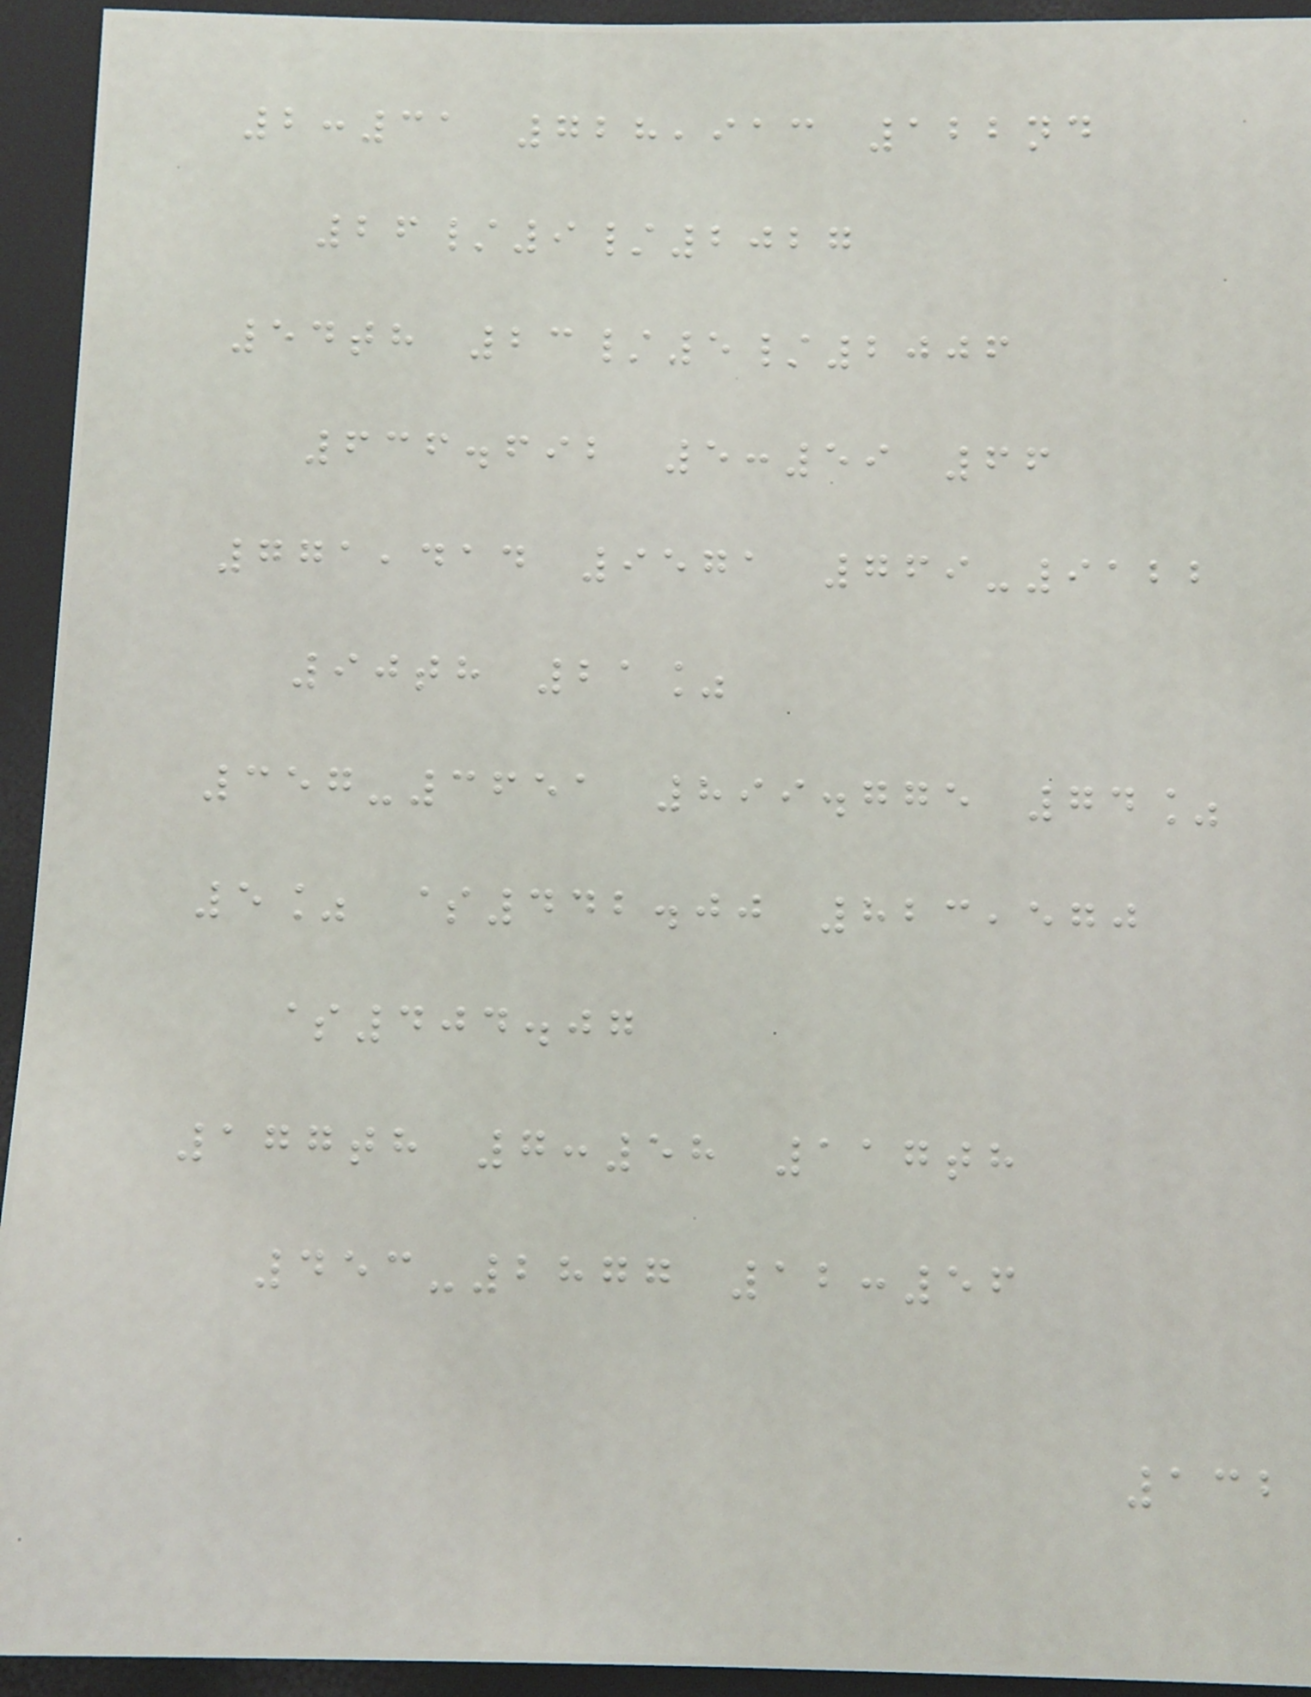2:31 728,913 122nd
26/9/2027
54th 23/5/2006
636.692 5:59 66
771,414 9571 769-9122
90th 21%
357-3651 899.775 74%
5% $442.00 823,570
$404.07
177th 7:58 117th
453-2877 12:56
132
